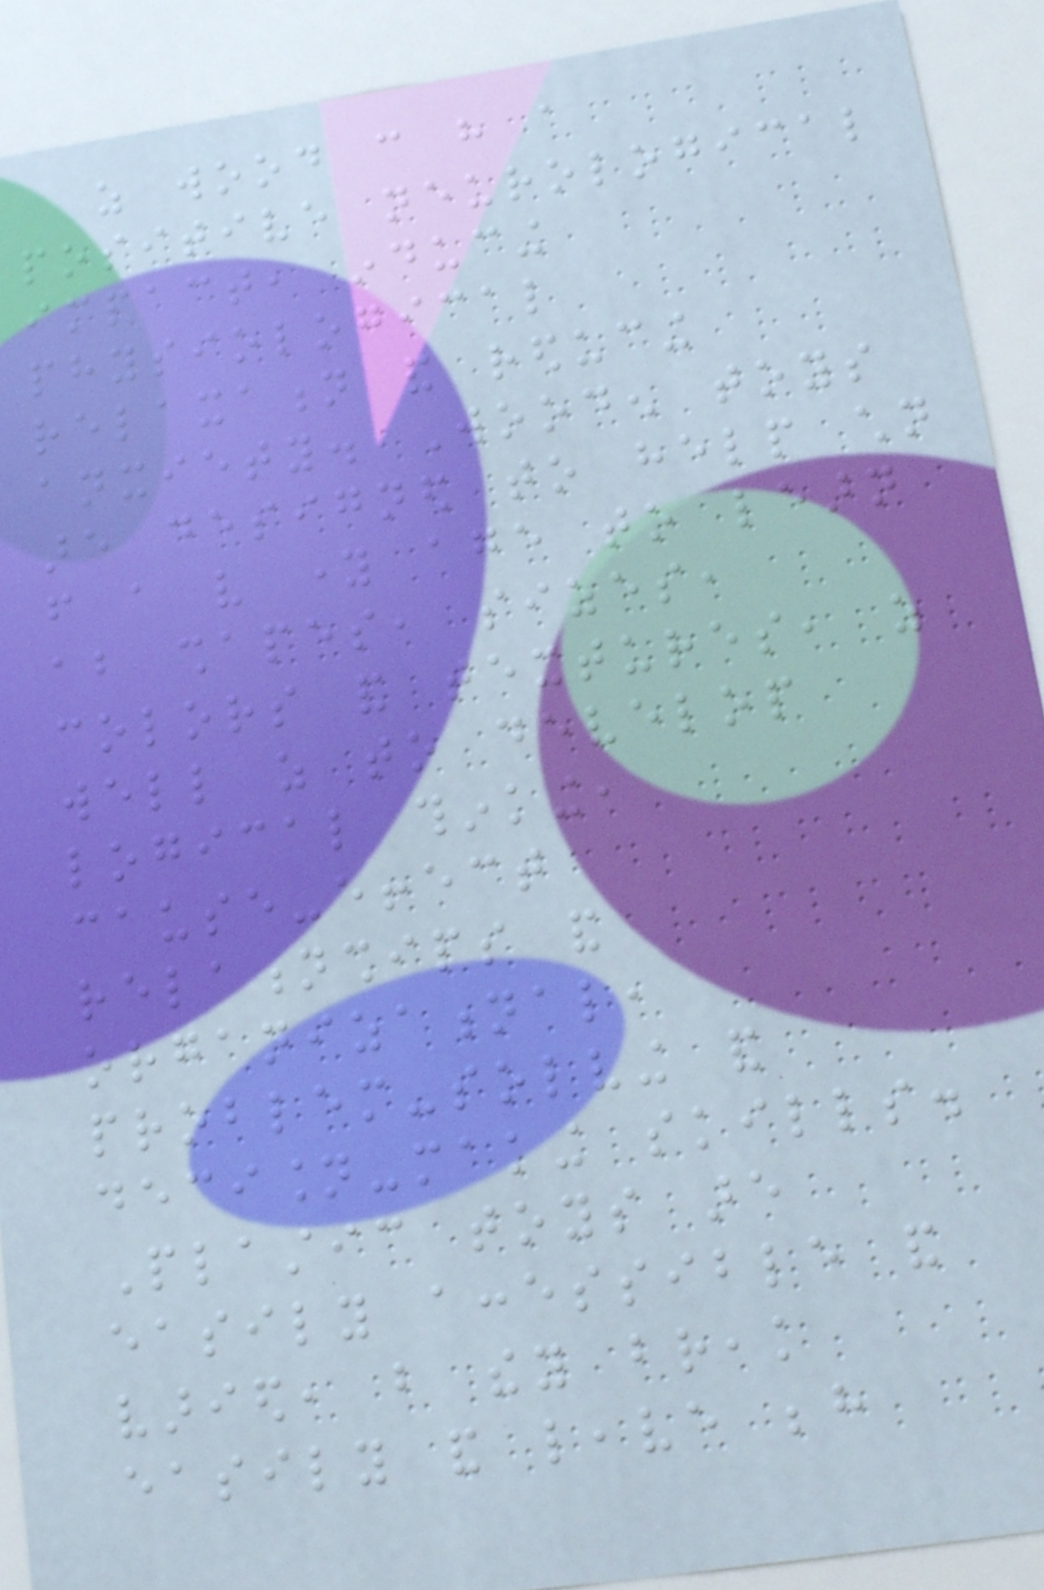as wood can have a
positive neurological
impact, inducing
physiological
relaxation and reducing
anxiety. Wooden toys
are designed to help children
from a very young age to learn
about shapes, sizes,
colors and textures, as
well as to develop
logical thinking,
cause-effect
relationships and
organizational,
problem-solving and
decision-making skills.
Plastic toys are
easily accessible and
varied, but they break
easily and leave behind
